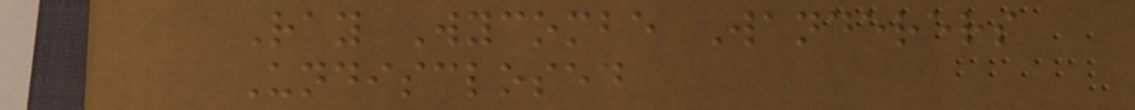Ray Wycombe Wanderers
Undisclosed
